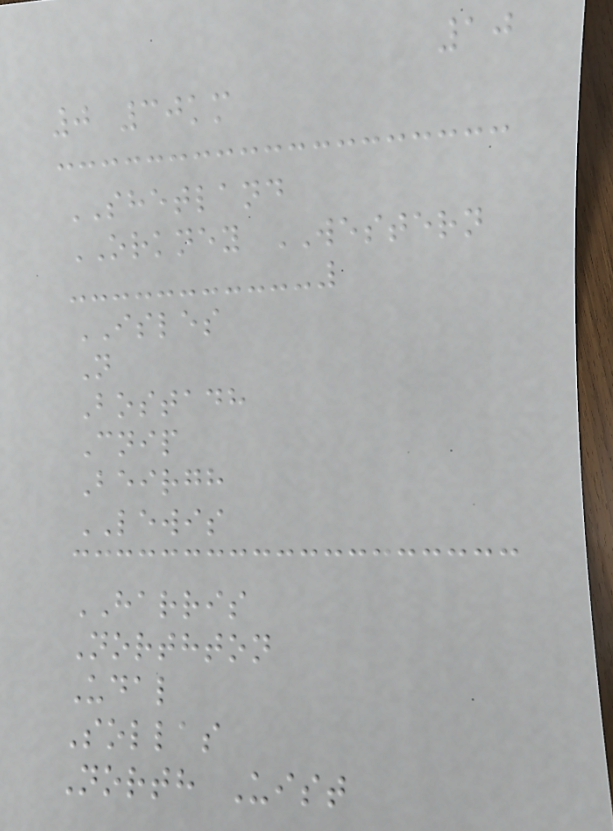10
0 30km
SHETLAND
ORKNEY WESTERN
ISLES
N
Bostadh
Cnip
Beirgh
LEWIS
HARRIS
Northton
Udal
Sollas
North Uist
